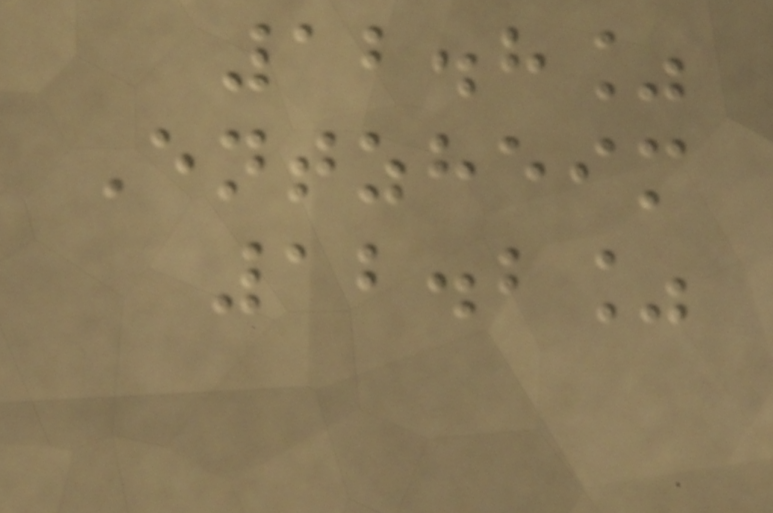12.8%
Entzheim
12.2%
